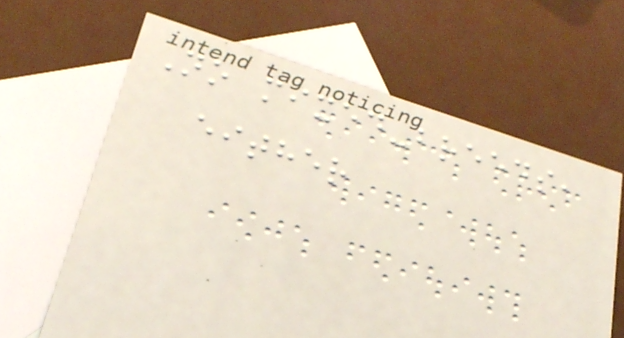No mixed-breeds,
either
